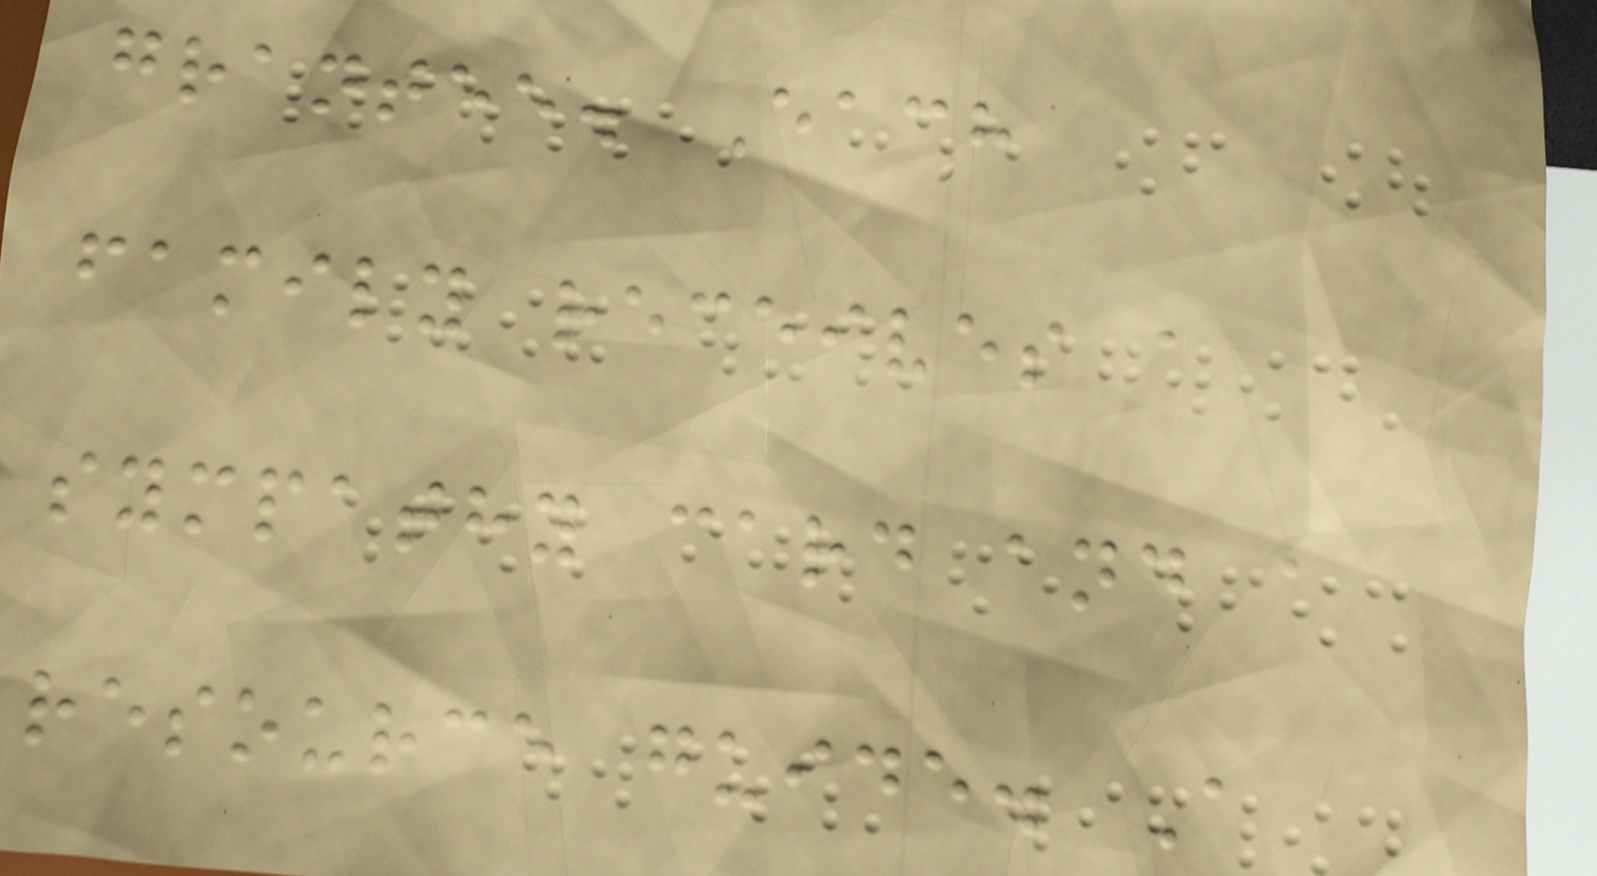grantee. Each
family receives a
sympathy card and a
resource guide. A
